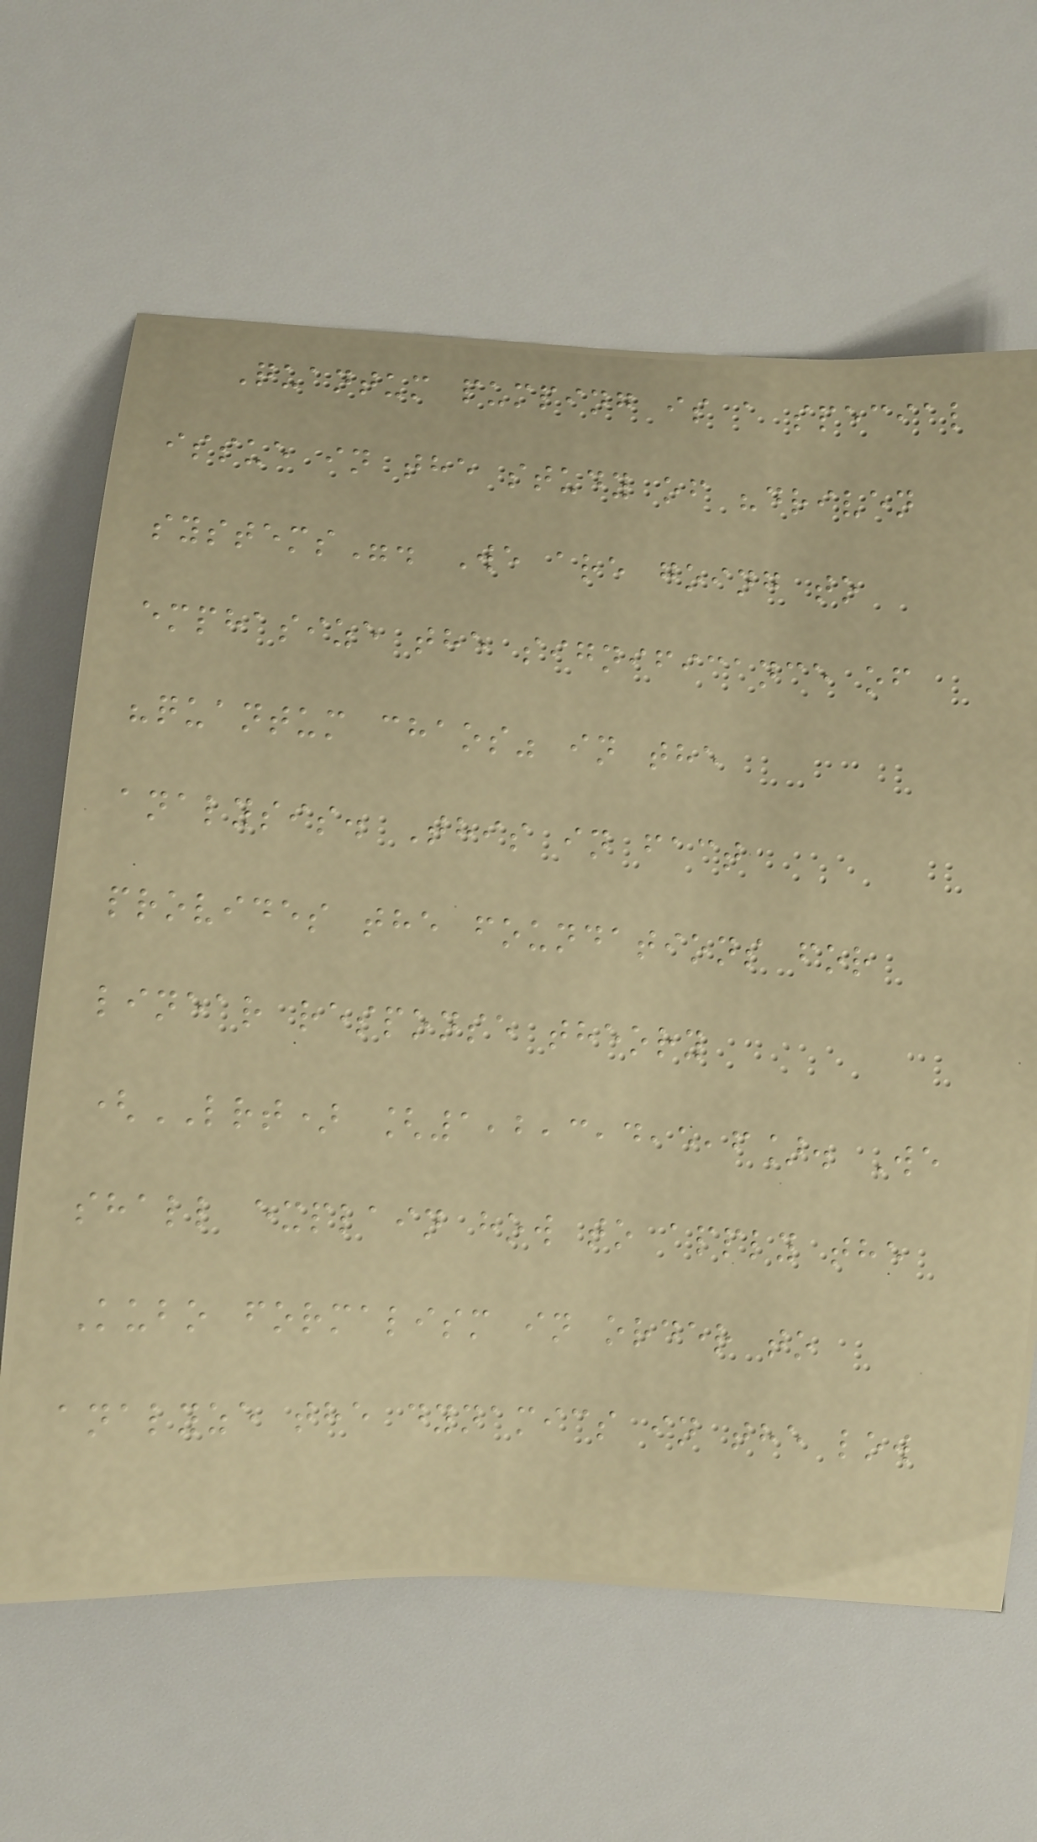Quantum pumping is a special
issue in the study of "driven
systems". We are going to
emphasize the significance of
"quantum chaos" in the
analysis. This in fact
provides the foundations for
linear response theory
(LRT) [1,2,3,4,5,6]. We
shall explain how to apply the
Kubo formalism in order to
analyze the dynamics in the low
